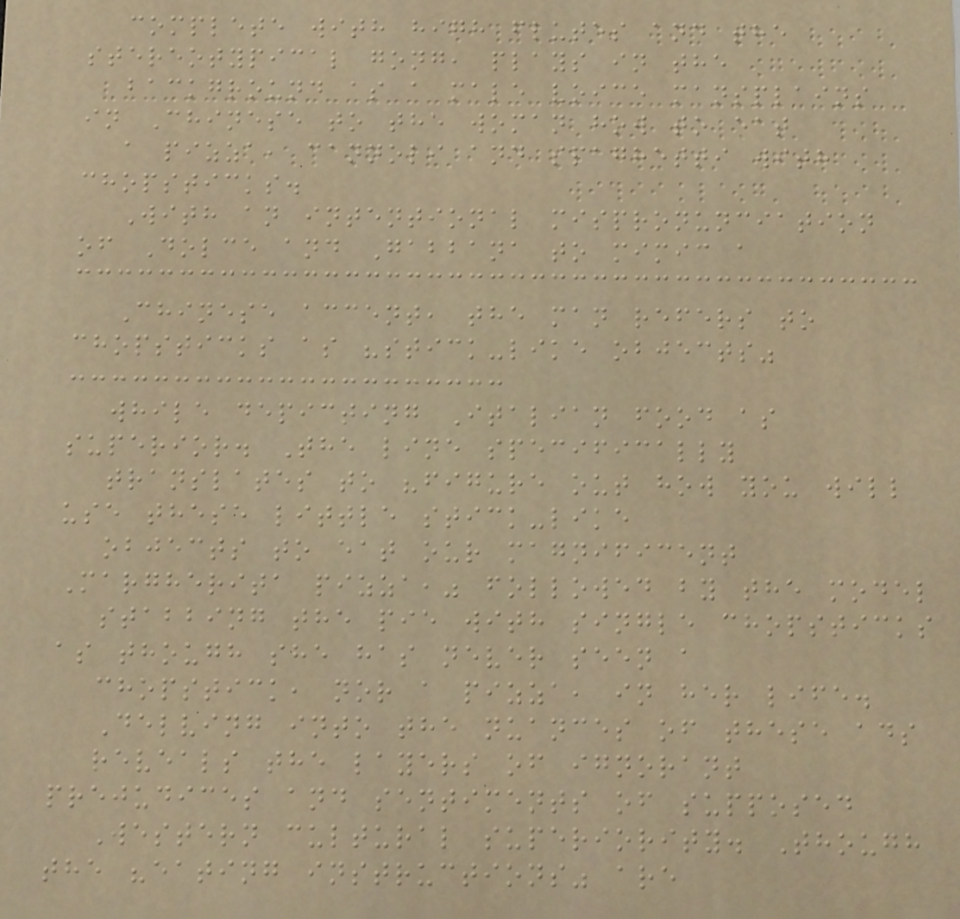complete with high flutes and the
stereotypical gong, plays in the
background as a male voice mansplains
in Chinese to the woman how to eat
a pizza, cannoli and spaghetti with
chopsticks.
With an intentional mispronunciation
of Dolce and Gabbana to mimic a
Chinese accent, the man refers to
chopsticks as "stick-like objects"
while depicting Italian food as
superior. The line specifically
translates to "figure out how you will
use these little stick-like
objects to eat our magnificent
Margherita pizza," followed by the model
stabbing the pie with single chopsticks
as though she has never seen a
chopstick, nor a pizza, in her life.
Delving into the nuances of these ads
reveals the layers of ignorant
prejudices and sentiments of supposed
Western cultural superiority. Though
the "eating instructions" are
